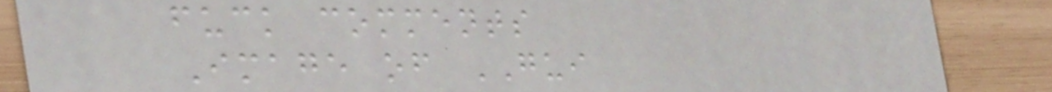fuck comments
Image of GUI
